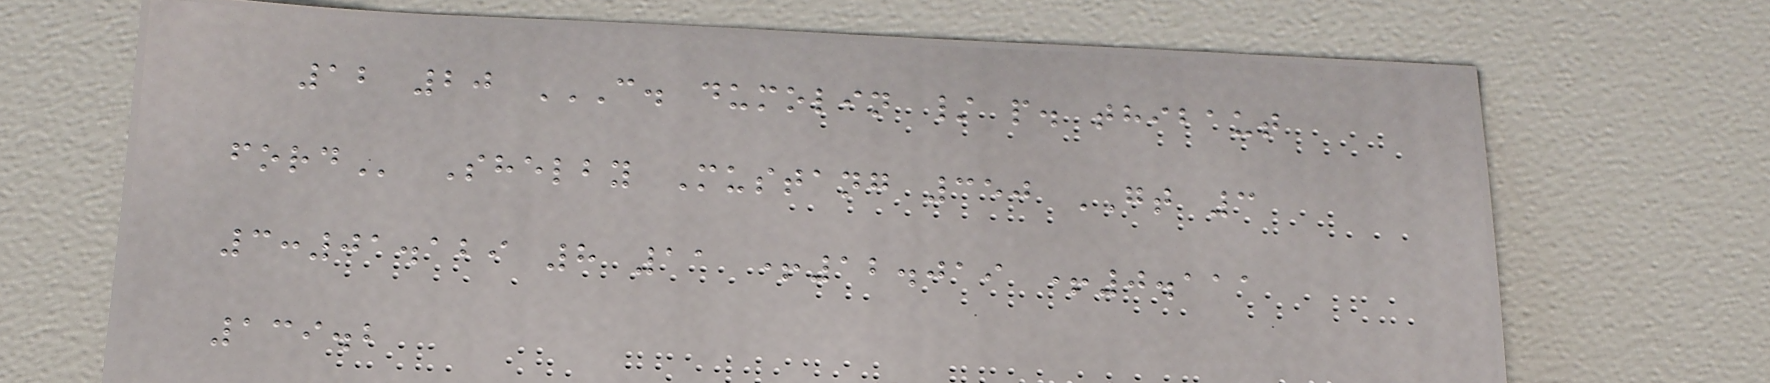12 20 C. DUMOLIN / P. THIBAUT
FORD Shelby Mustang 350 GT 3
3:01.129 8 11 +12.019 +0.111
139.2
